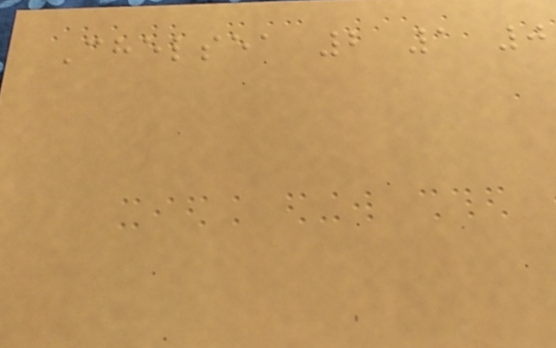Chelsea 2 1 0
